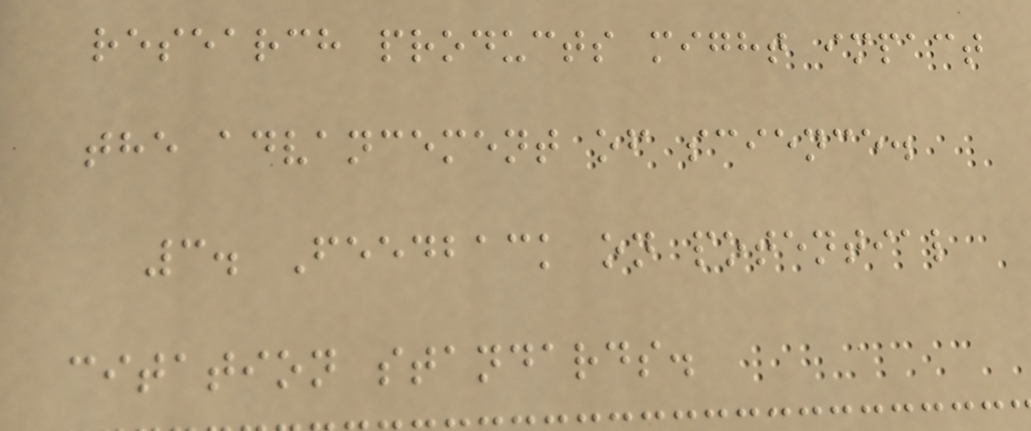research products might impact
the advancement of science.
3. Feedback on potential
citation standards.
